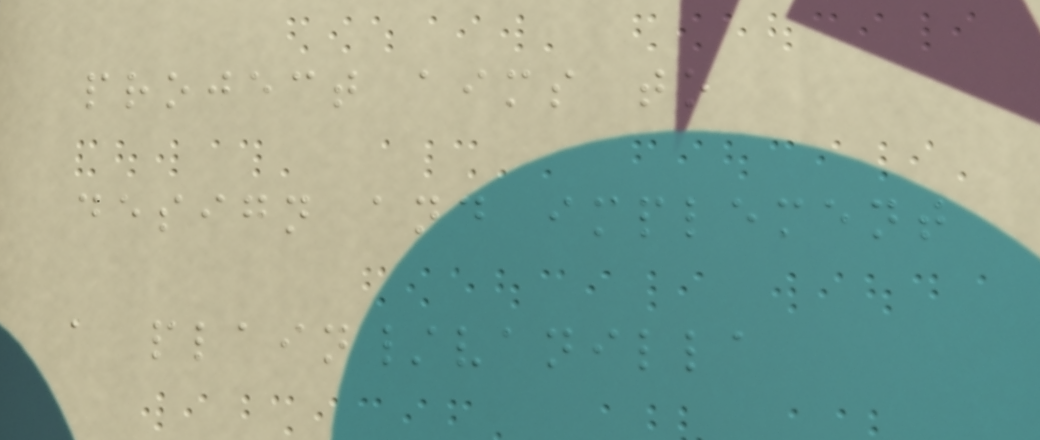project aims to
design and implement
a plain/vanilla
